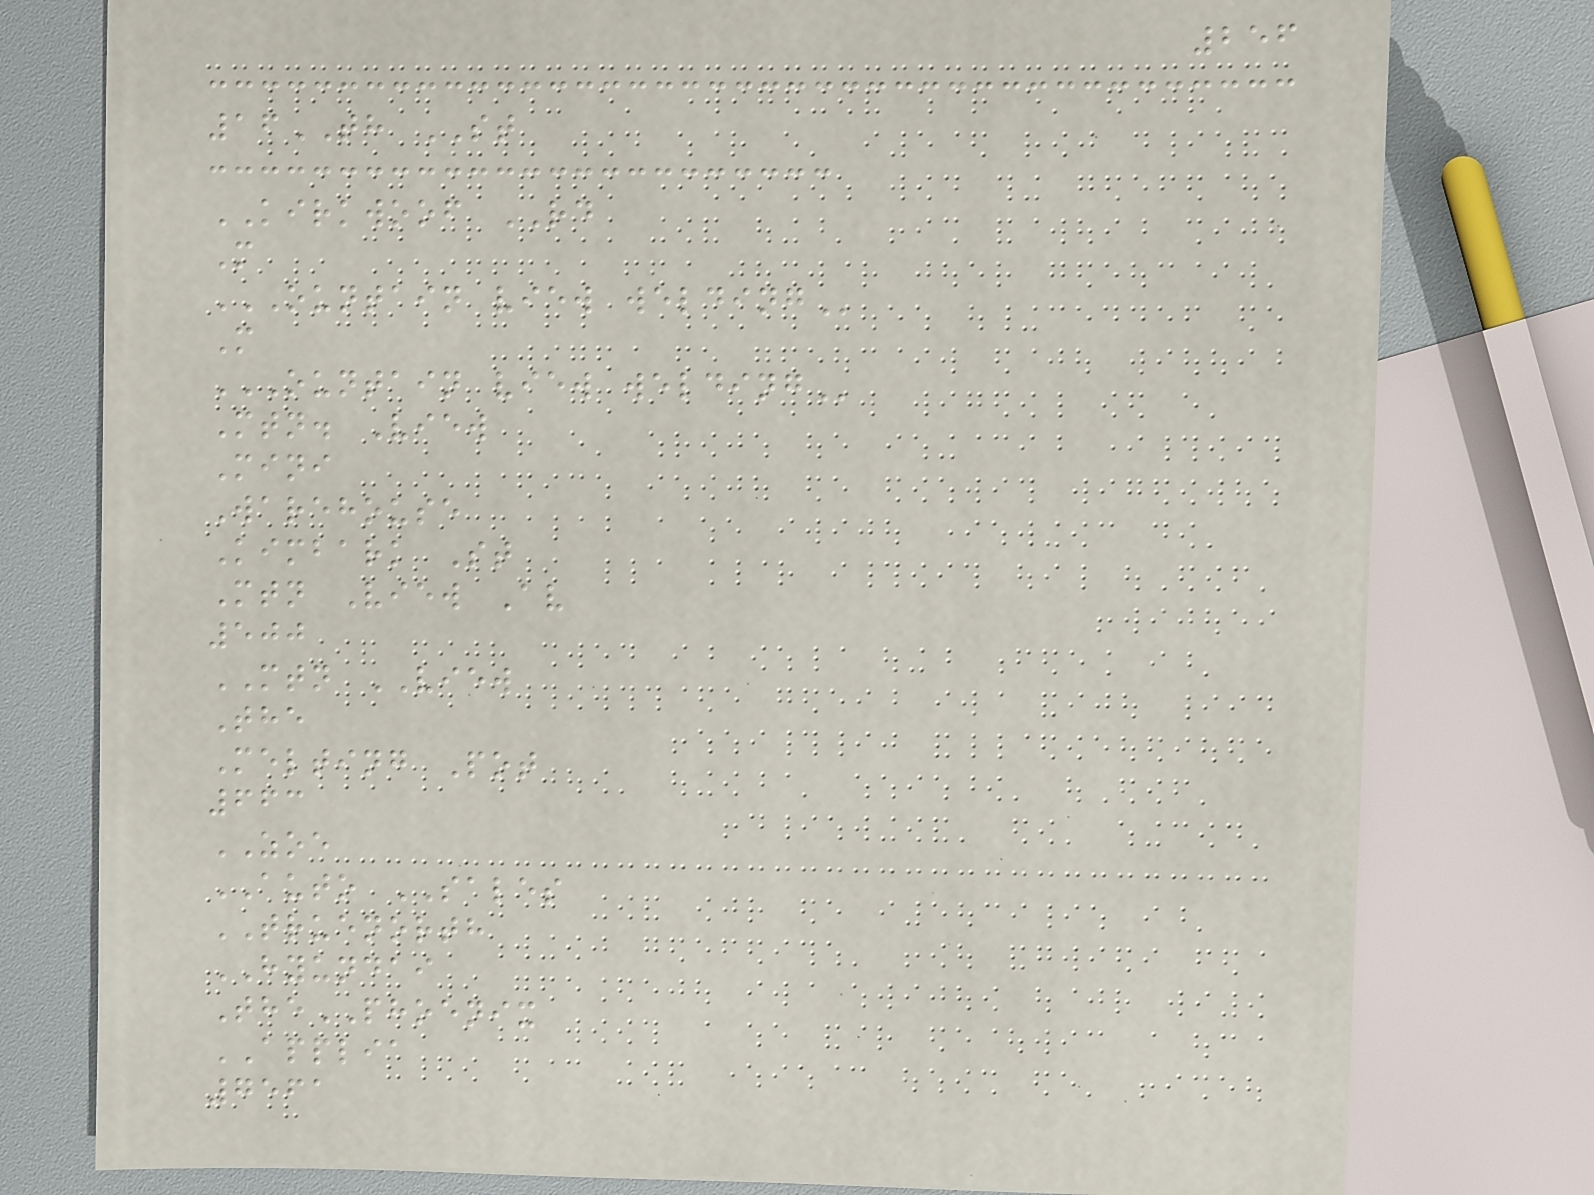256
16TH ST
KIRKWOOF RD
M
OUNTAIN VIEW WELDING
M
OUNTAIN VIEW WELDING
Mtn. View
Mini
Warehouse
Kimbark St
Mtn View Av
500
MTN VIEW
The
Melting Pot
663
ZOE
AUTO SALES
TRUENORTH
HYUNDAI
ThePHOENIX
APPLIA
7561
